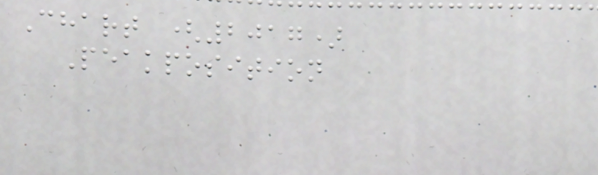Chart (2017)
Peakposition
